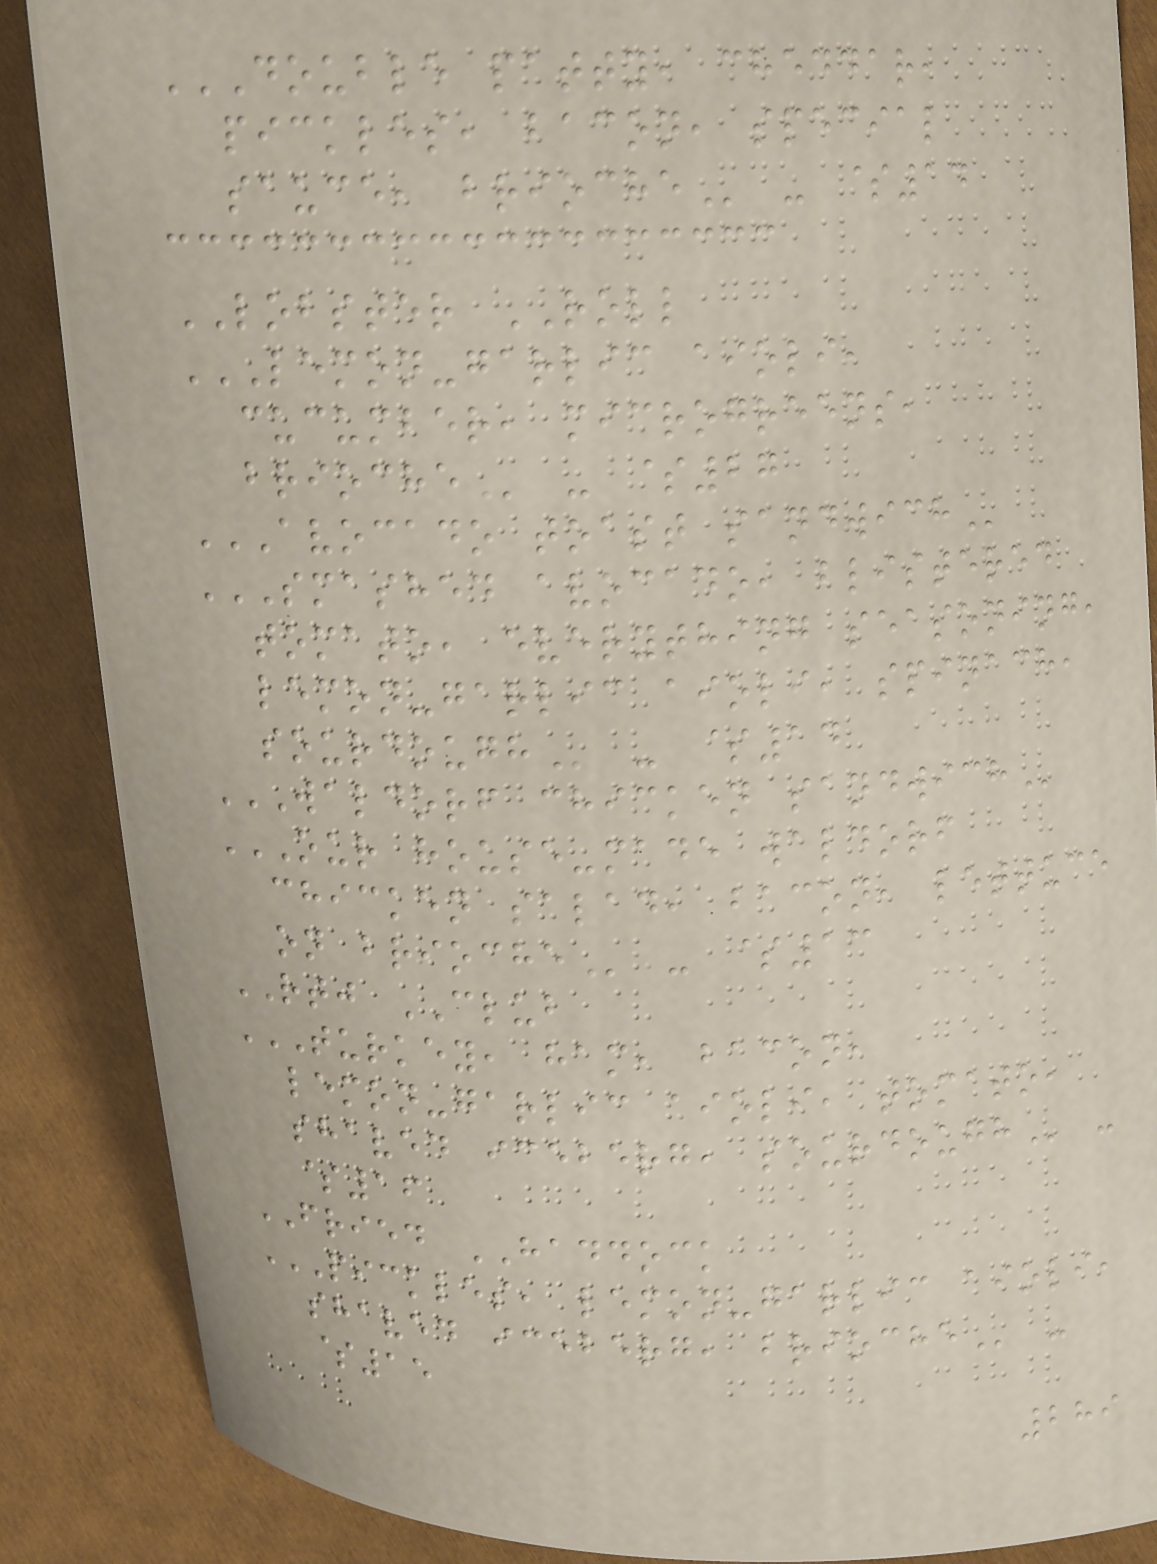DOUBLE PATTY, CHEDDAR,
PICKLES, BACON, SPECIAL
SAUCE, BRIOCHE - $14
LOBSTER ROLL
LEMON-GARLIC AIOLI,
CUCUMBER, MICROGREENS,
BRIOCHE - $27
AVOCADO TOAST SANDWICH
SMASHED AVOCADO, BLISTERED
TOMATO, EVERYTHING SEASONING,
LEMON-GARLIC AIOLI, SPINACH,
SOURDOUGH - $14
WALDORF CHICKEN SANDWICH
OUR HOUSE-MADE WALDORF
CHICKEN SALAD, BACON, LETTUCE
ON BRIOCHE - $13
RTJ CLUB
TURKEY, HAM, BACON,
LEMON-GARLIC AIOLI, TOMATO,
SHAVED ICEBERG, SOURDOUGH -
$16
FRIED HADDOCK
PICKLES, LEMON-GARLIC AIOLI,
SHAVED ICEBERG, BRIOCHE -
$15
289
